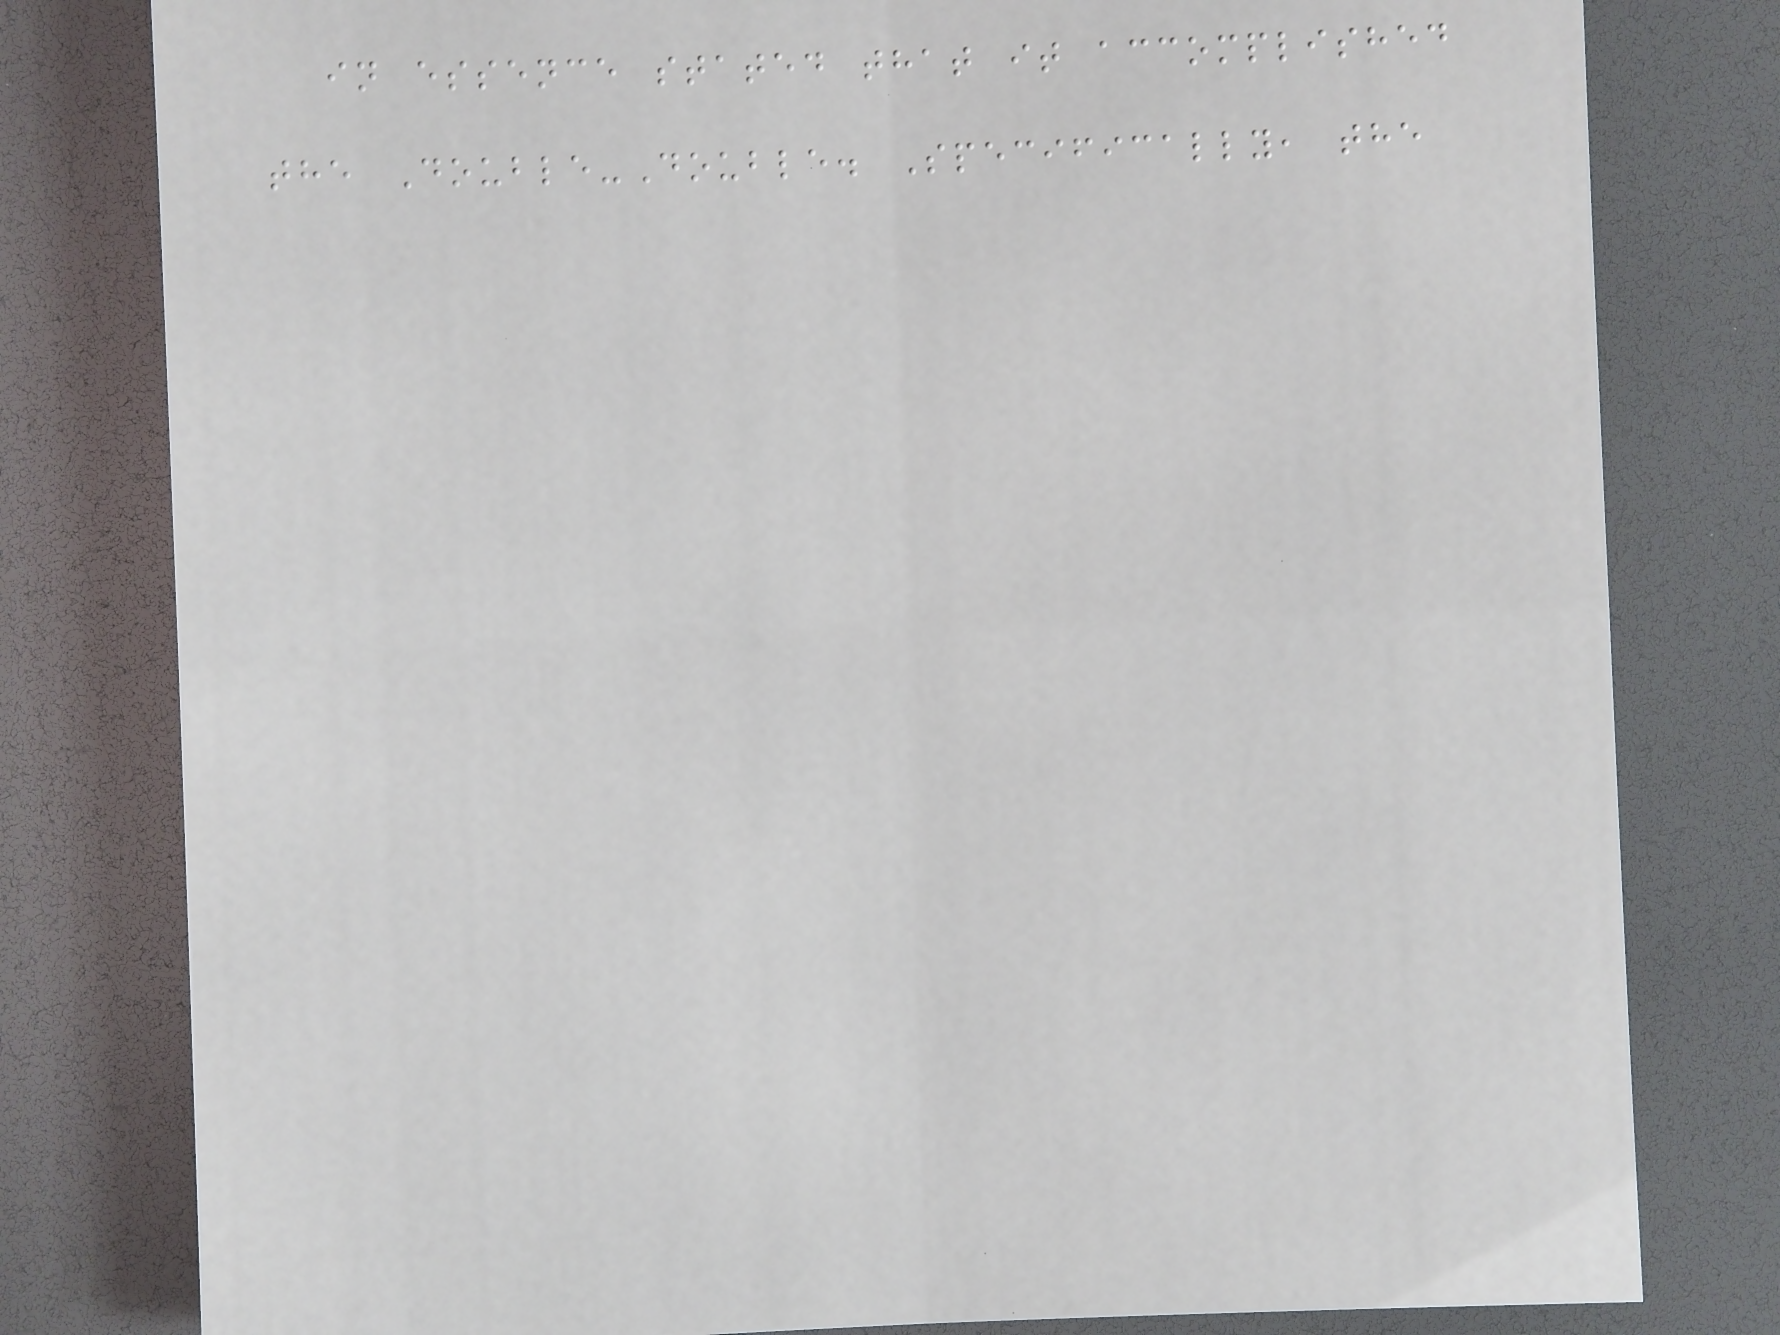in essence stated that it accomplished
the Double-Double. Specifically, the
